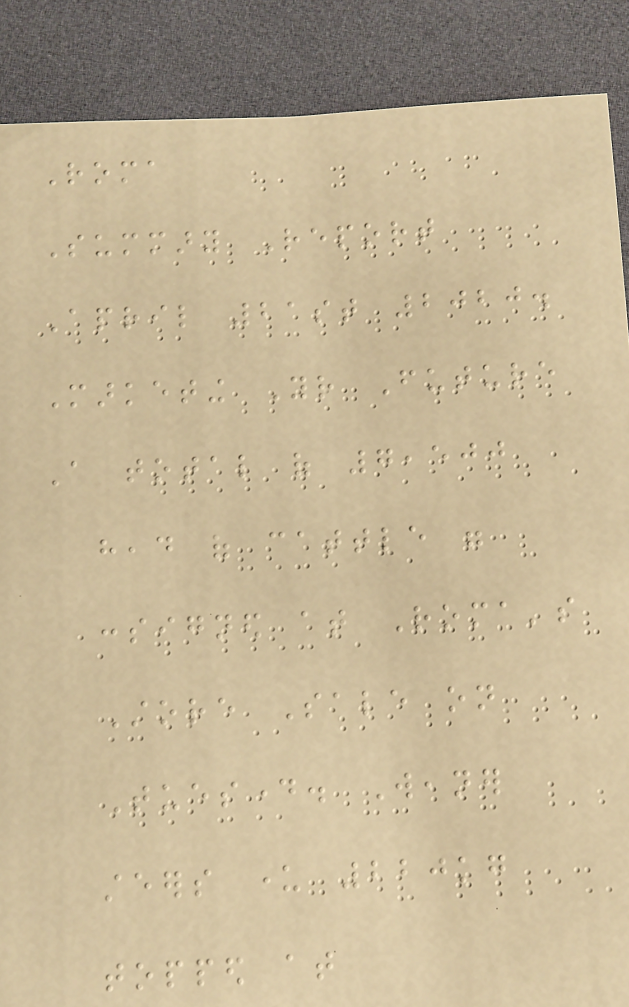Roma
Summary Report
April 21st 2020.
Marketing Your Future
A total of 7,500
head of cattle were
consigned at Roma's
Store Sale on
Tuesday. Weaner
steers under 220kg
topped at
